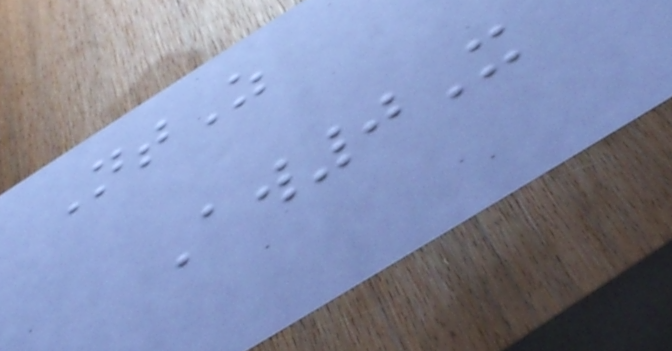NtZ
Aw0X
